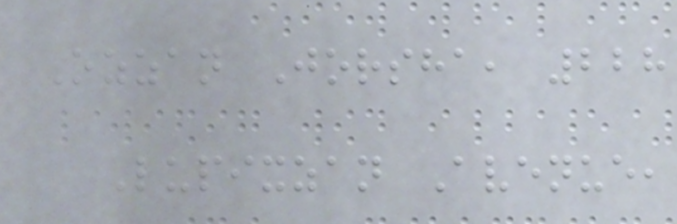Ozzan Jorsha, 228
Lupixzan Avenue,
